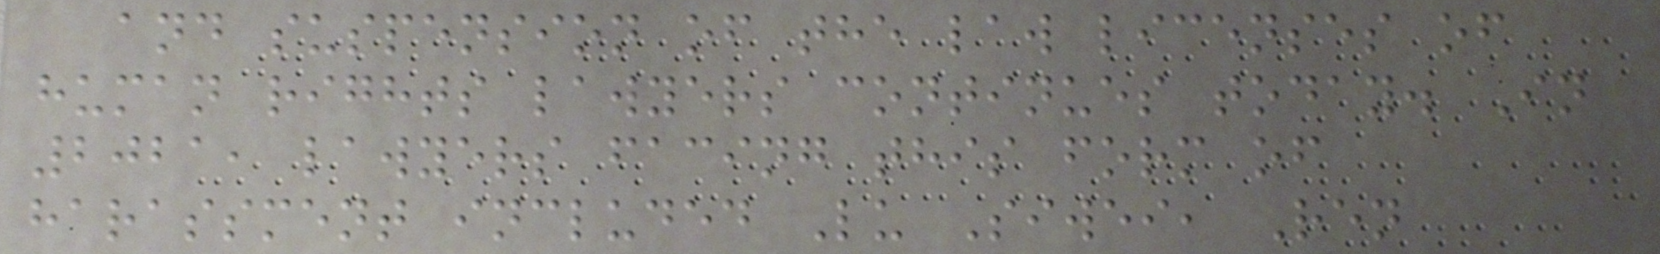and suspension of the law licenses of
human rights lawyers continues today. In
2021, lawyers facing this form of
harassment included Lu Siwei, Ren
